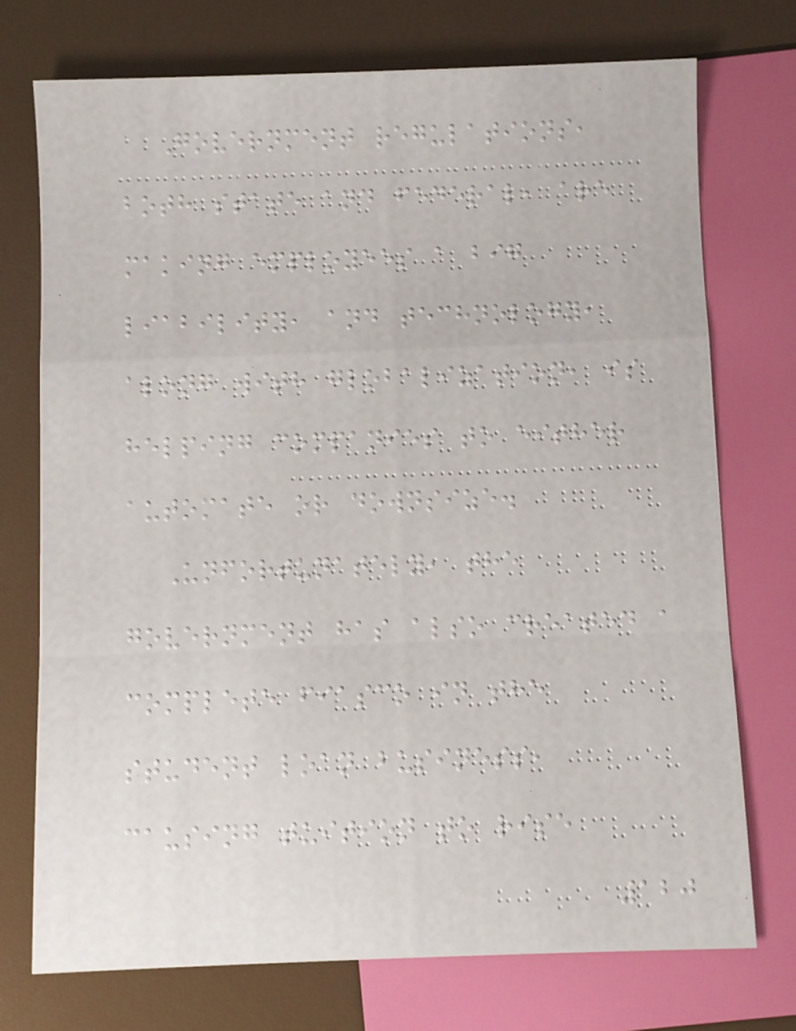Government regulations,
both state and federal, are
making employees a big
liability, and technology,
along with globalization, is
helping companies to either
automate or downsize.
Unfortunately, the
government has also created a
complete fiasco in the
student loan business,
causing tuition to rise
120
